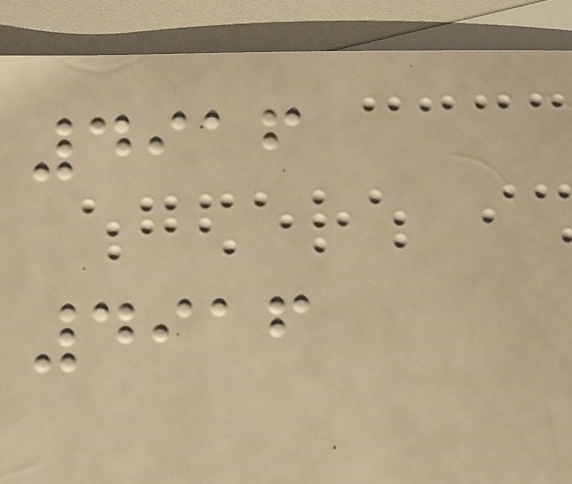4916
4916
